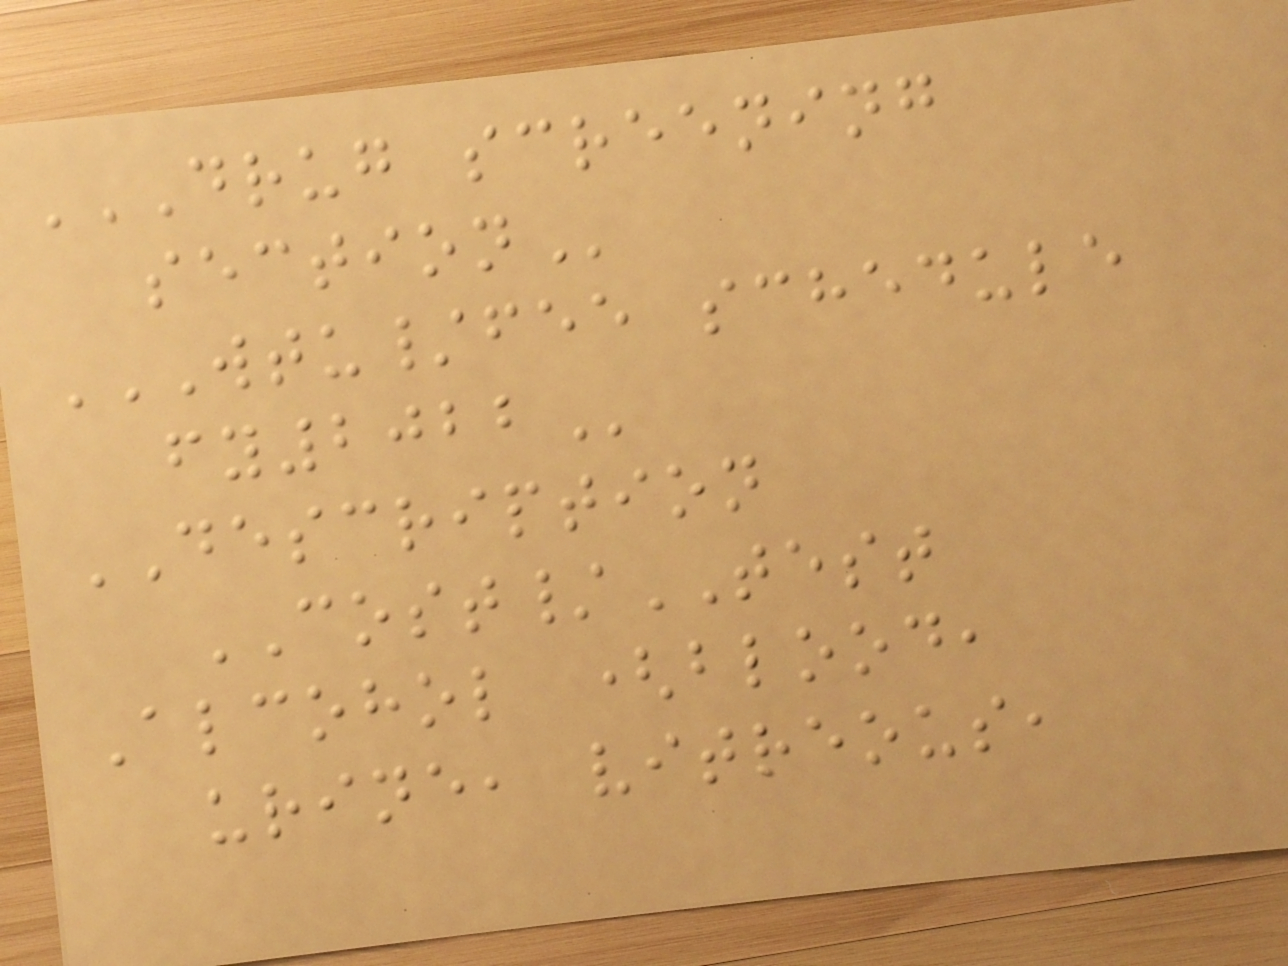DRUG SCREENING
SECTION
WTU/FEE SCHEDULE
FY2022
DESCRIPTION
COST/TEST
Alcohol (blood,
urine, vitreous,
